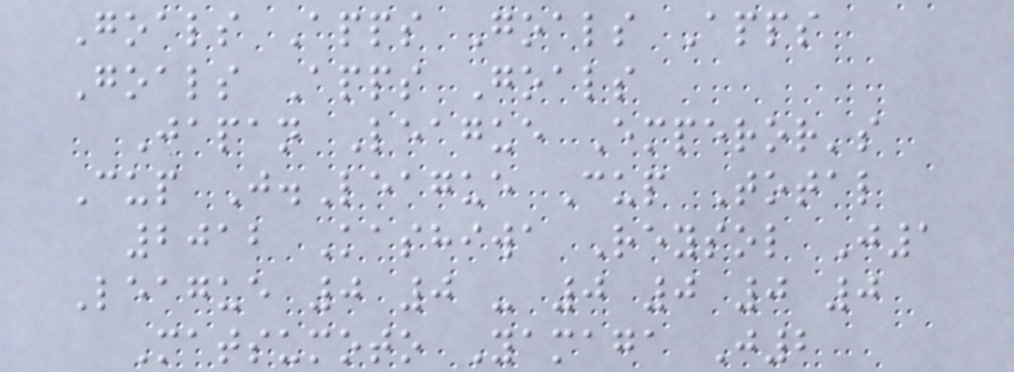Goals Apps Goals Apps
Goals Apps Goals
Japan League Emperor's
Cup J.League Cup Total
2012 Kashiwa Reysol J1
League 0 0 - 0 0 0 0
Matsumoto Yamaga J2
